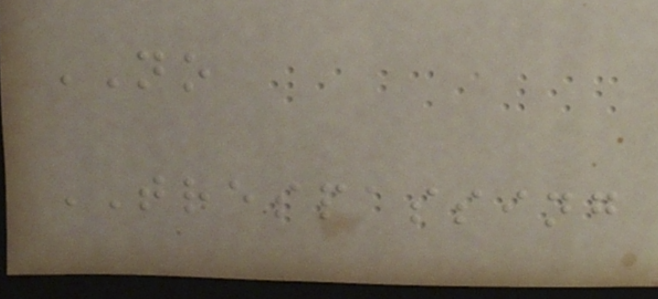NO
TRESPASSING
